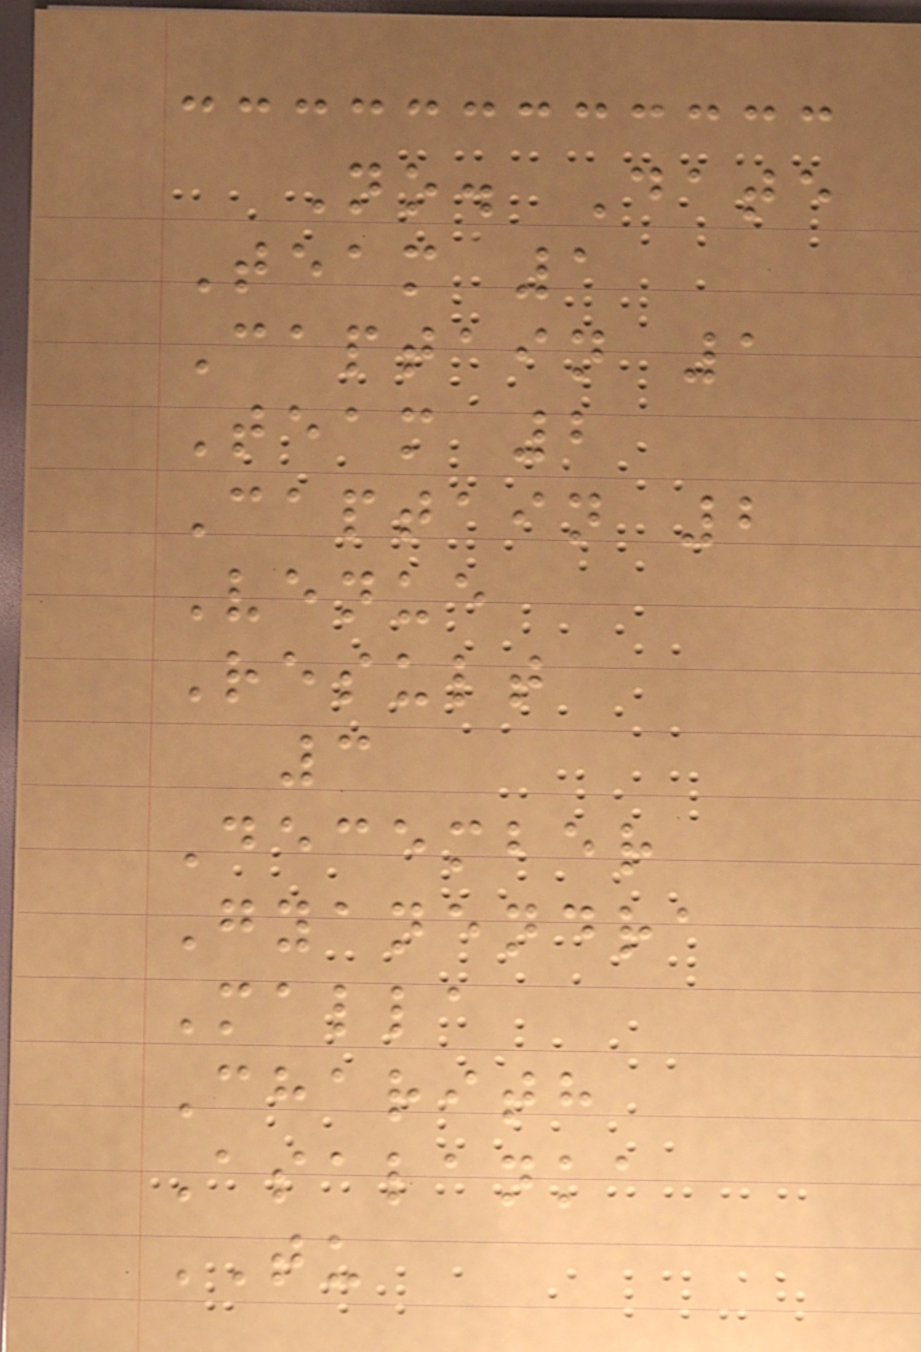No. Date
Team 1
Captain 1
Team 2
Captain 2
Venue
Result
3
December
Gyanendra
Malla
Charith
Asalanka
TU
